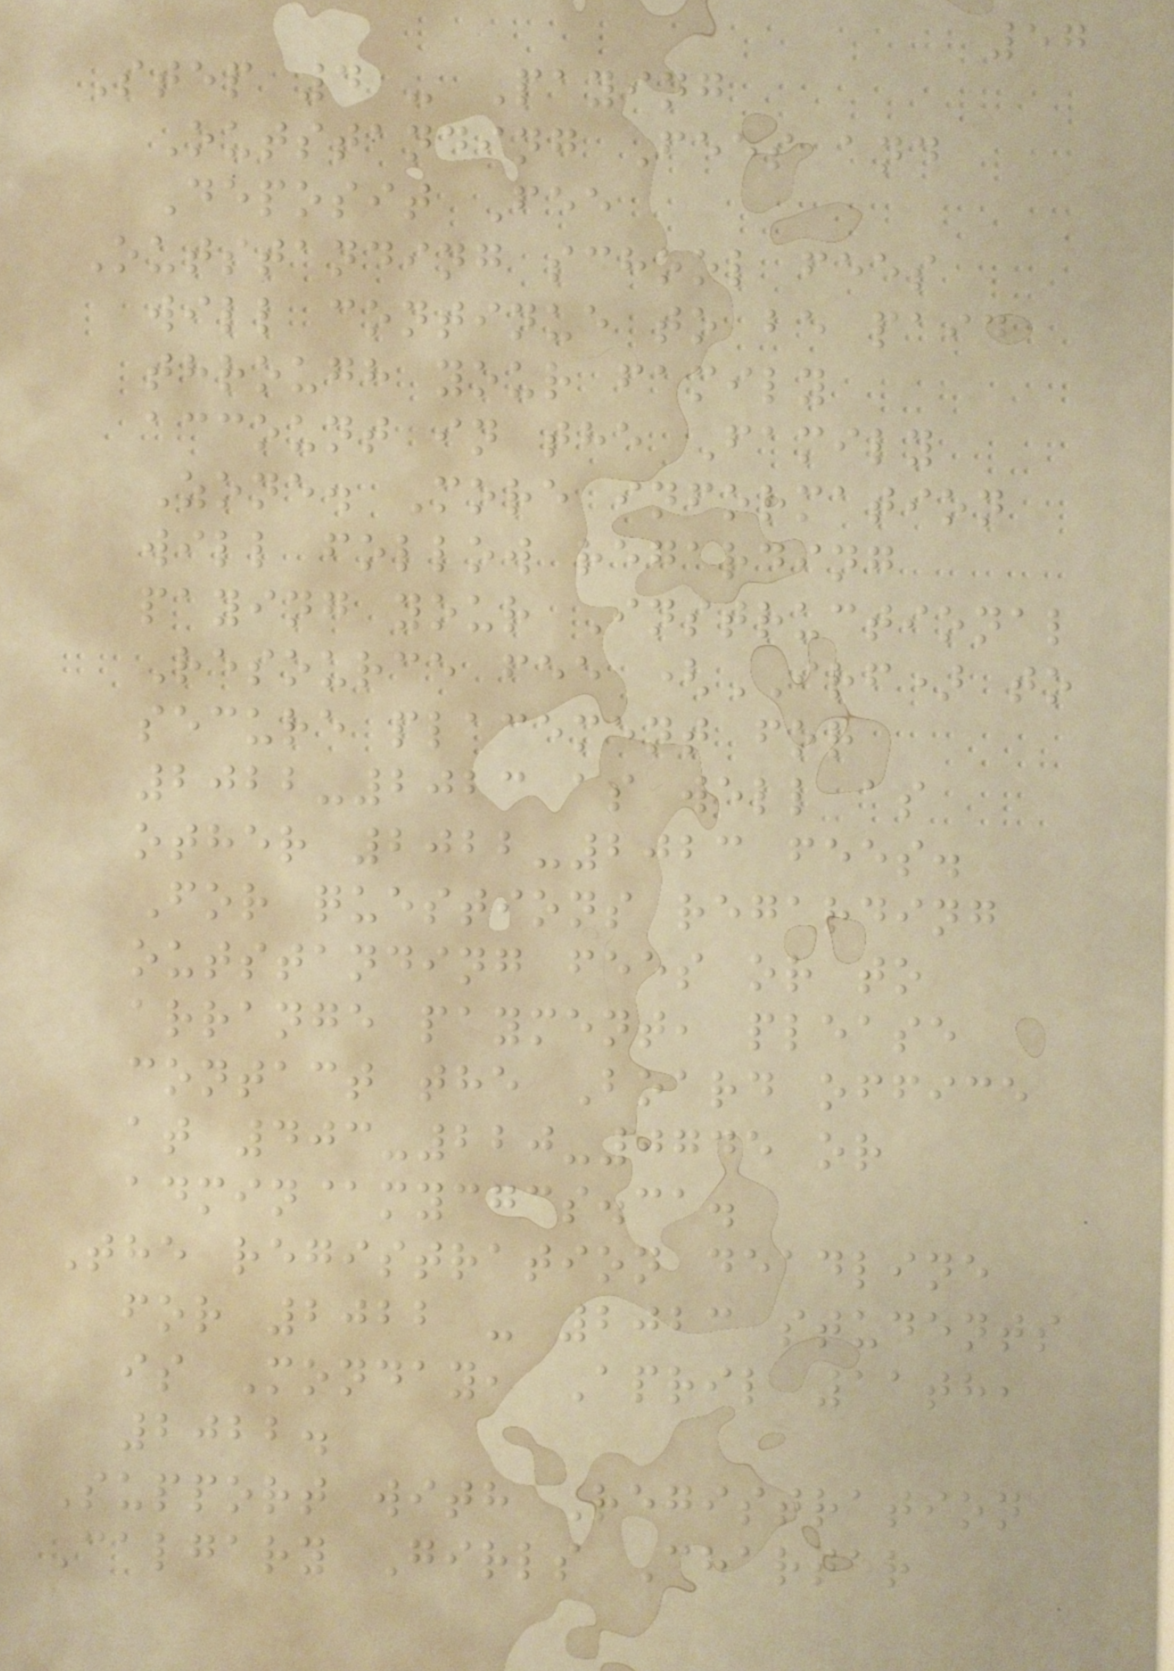57
Step 4 - Paying
Outstanding Fees and
Deposit Fee
Outstanding school fees
will continue to be paid
through your family
account in the Family
Zone. More information
will follow regarding
paying your Instructional
Resource fee (IRF) to
secure placement for
2022-2023 as well as
other 2022-2023 fees.
For questions regarding
outstanding fees or to
arrange payment, please
contact the Board office
at 403-220-0745 or
admin@mycgcs.ca.
The registration deadline
for 2022 - 2023 students
is Monday, April 11th,
2022.
Support with Registration
Calgary Girls Charter
